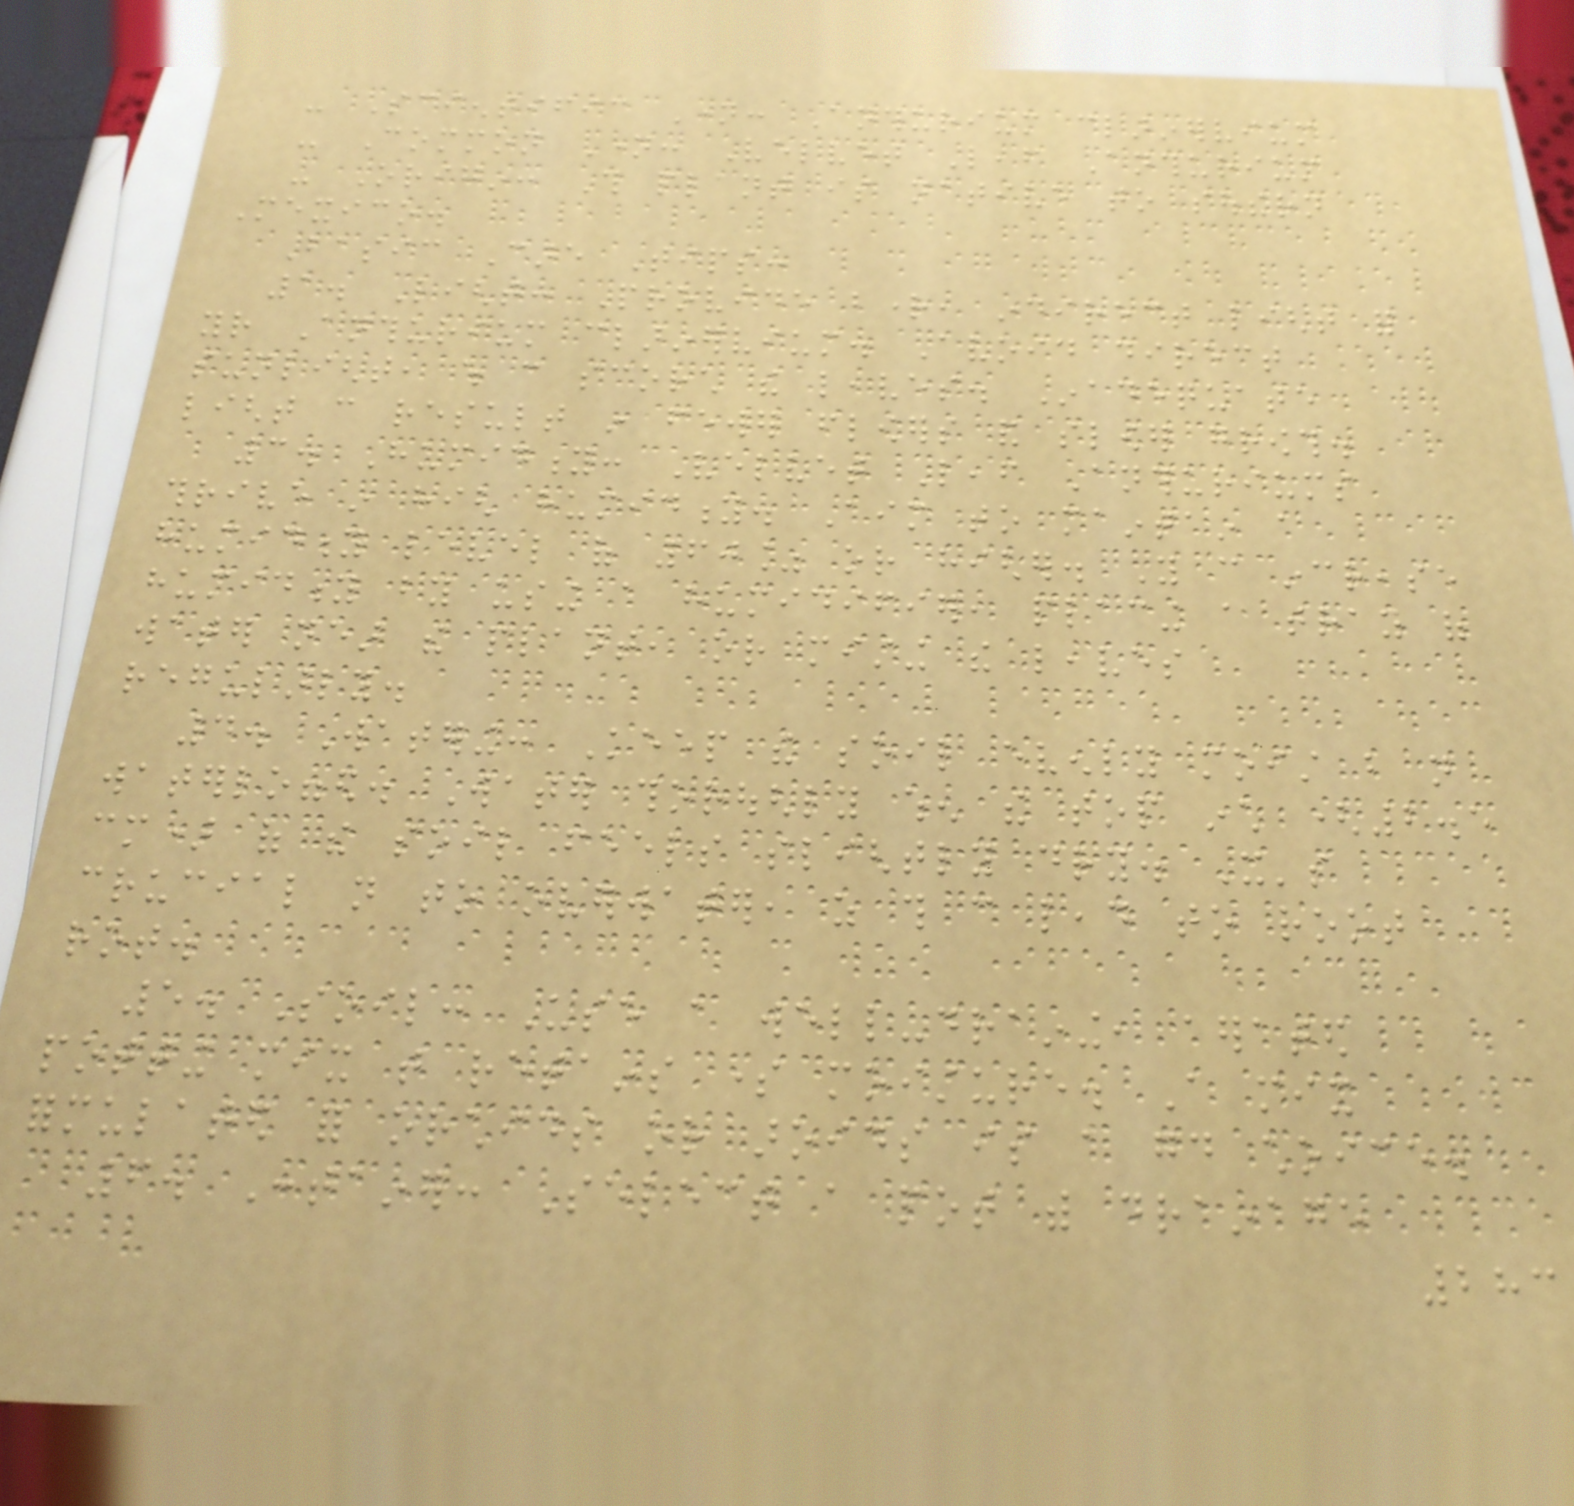- Scientific Name: Anthurium clarinervium
- Common Name: Velvet Leaf Anthurium
- Origin: This plant is native to southern
Mexico.
Basic Care Tips:
1. Light: Provide bright, indirect light for
your Anthurium clarinervium. Avoid direct
sunlight, which can scorch the leaves. Inadequate
light can result in fewer flowers and slower growth.
3. Humidity: Velvet Leaf Anthuriums
thrive in high humidity. Aim to maintain a
humidity level of 60% or higher. You can increase
humidity by using a humidifier, placing a tray of
water near the plant, or misting the leaves
regularly.
4. Watering: Keep the soil evenly moist but not
waterlogged. Water thoroughly when the top inch (2.5
cm) of the soil feels slightly dry. It's
crucial not to overwater, as this can lead to root
rot.
5. Soil: Use a well-draining, aerated
potting mix that retains some moisture. A mix
formulated for orchids or aroids is a good choice.
6. Container: Select a pot with drainage
283
